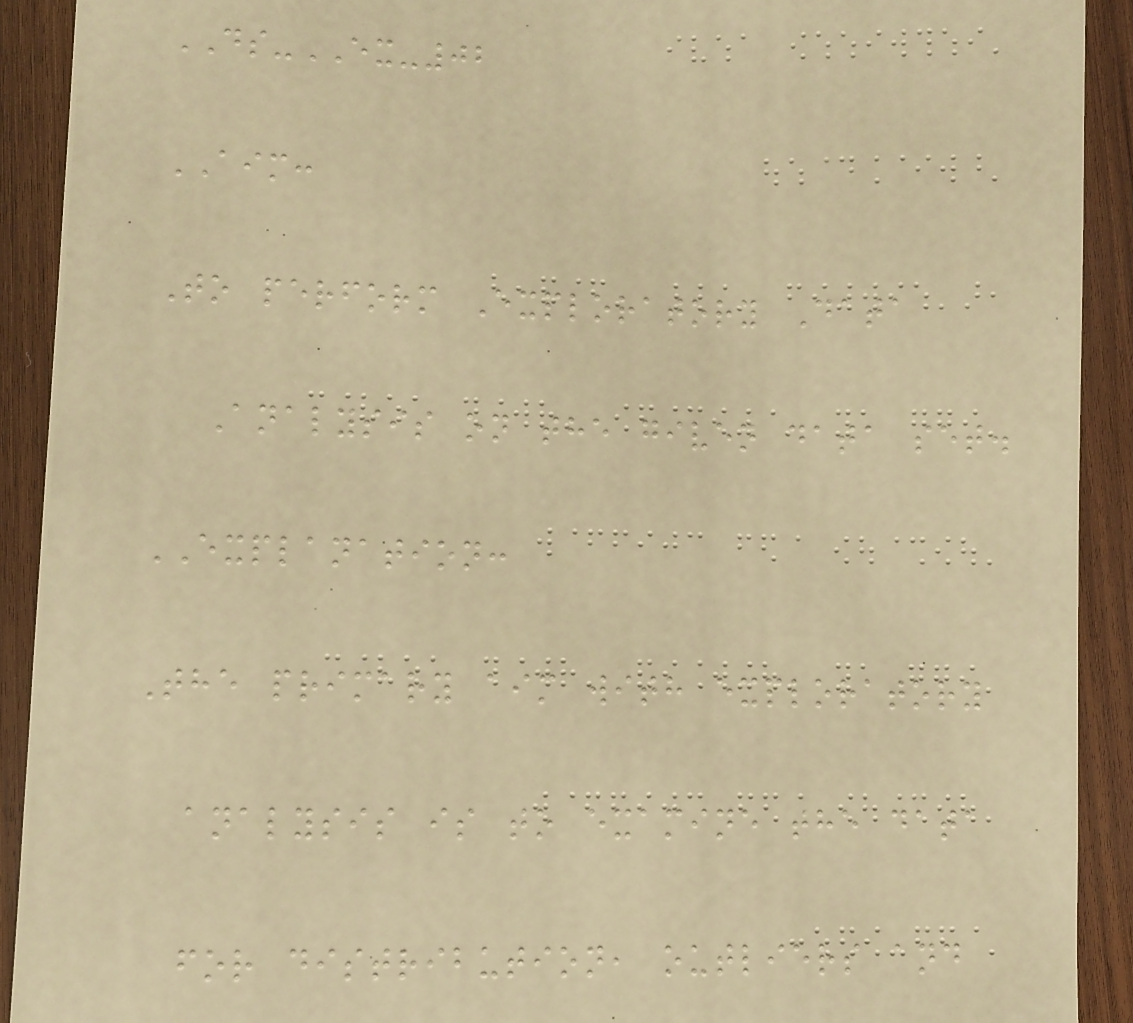DS-EX-02
AIM:
To perform Exploratory Data
Analysis on the given data set.
EXPLANATION:
The primary aim with exploratory
analysis is to examine the data
for distribution, outliers and
